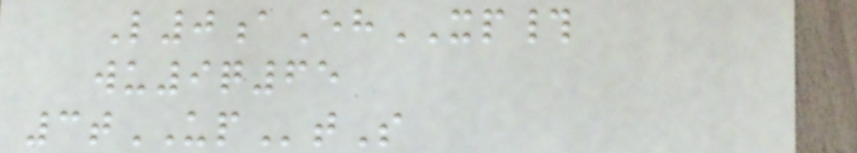L0aEhXP#
wu9q65
3tUPtS
